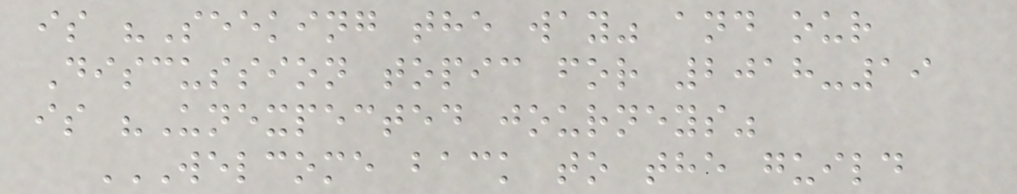is "Seeking the way" and our
Discussion topic for 2018-19
is "Unexpected journeys"
WELCOME BACK TO THE GUILD
